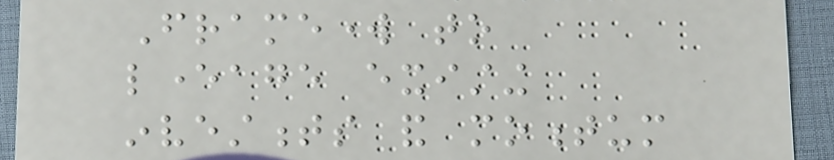Framework to
leverage existing
investments and momentum
